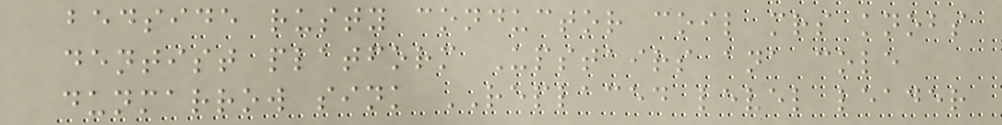bedside rusty conductor coil mrs knobs
dentist platform Upstairs ana cole
dunmarrow sink REPLACED level leader
